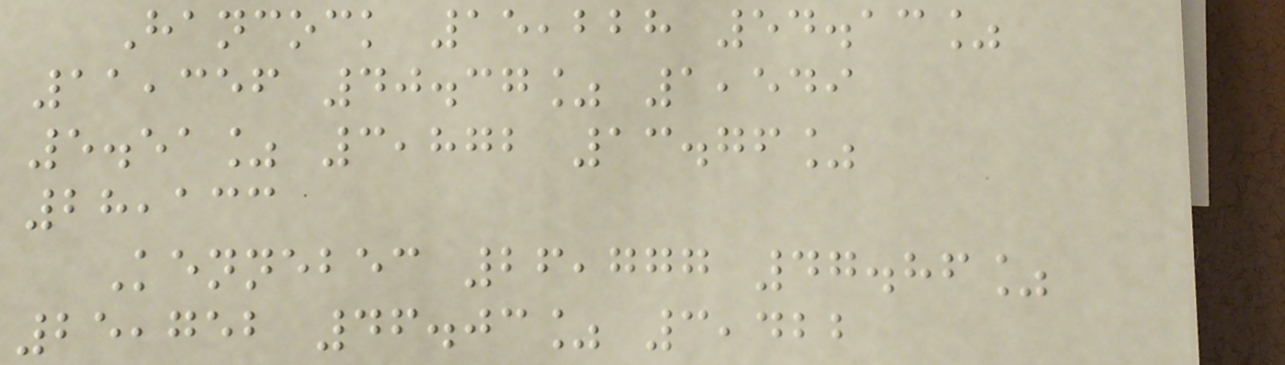Hancock 15,228 54.13%
11,356 40.37% 1,549
5.51% 3,872 13.76%
28,133
Kennebec 26,777 47.86%
25,752 46.03% 3,422
